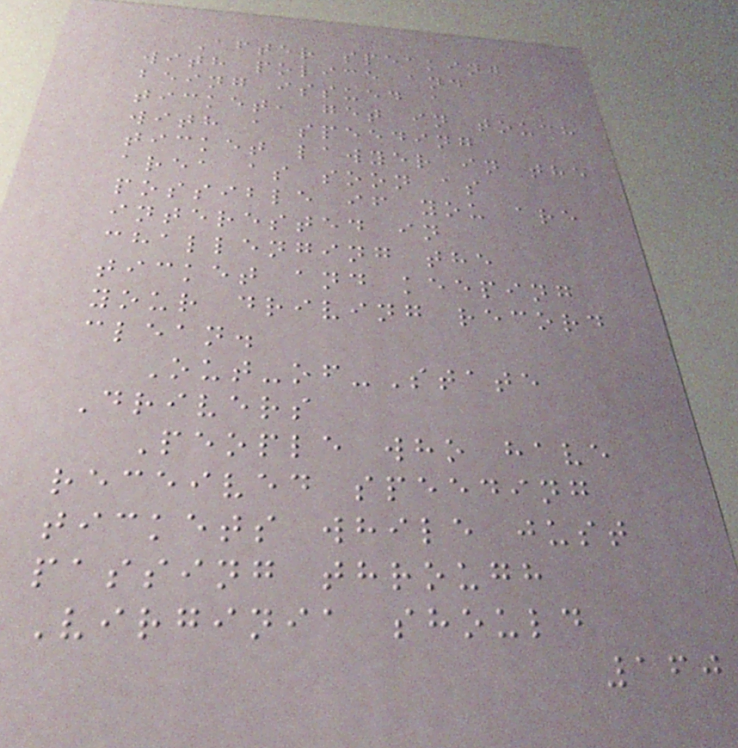After speaking
with police and
being issued a
ticket, get in touch
with a speeding
ticket lawyer in the
area as soon as
possible if you are
interested in
challenging the
ticket and keeping
your driving record
clean.
Out-of-State
Drivers
People who have
received speeding
tickets while just
passing through
Virginia should
160
